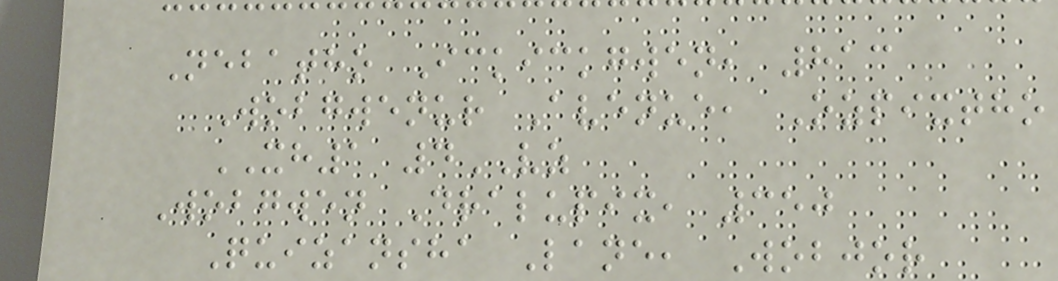Nebatho Ickickgwen, 813
Wobgwenur Avenue, Ozpixtho
XH1 4VZ
Wobgwen Dralupix, 350
Quizansha Lane, Wobjor
